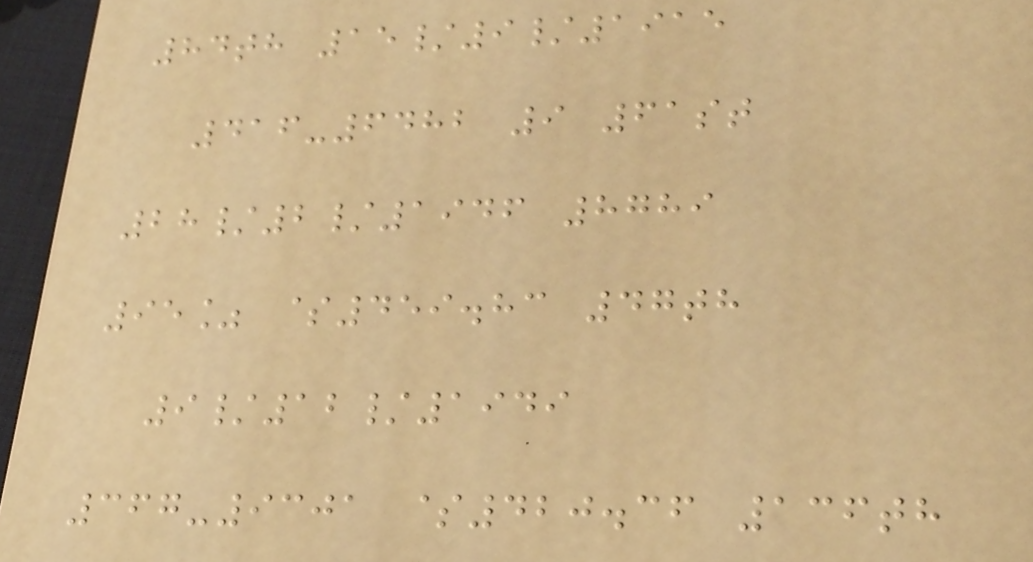84th 15/9/1915
416-6482 9 61st
28/2/1946 8789
95% $459.83 47th
9/12/1949
367-9301 $420.36 136th
